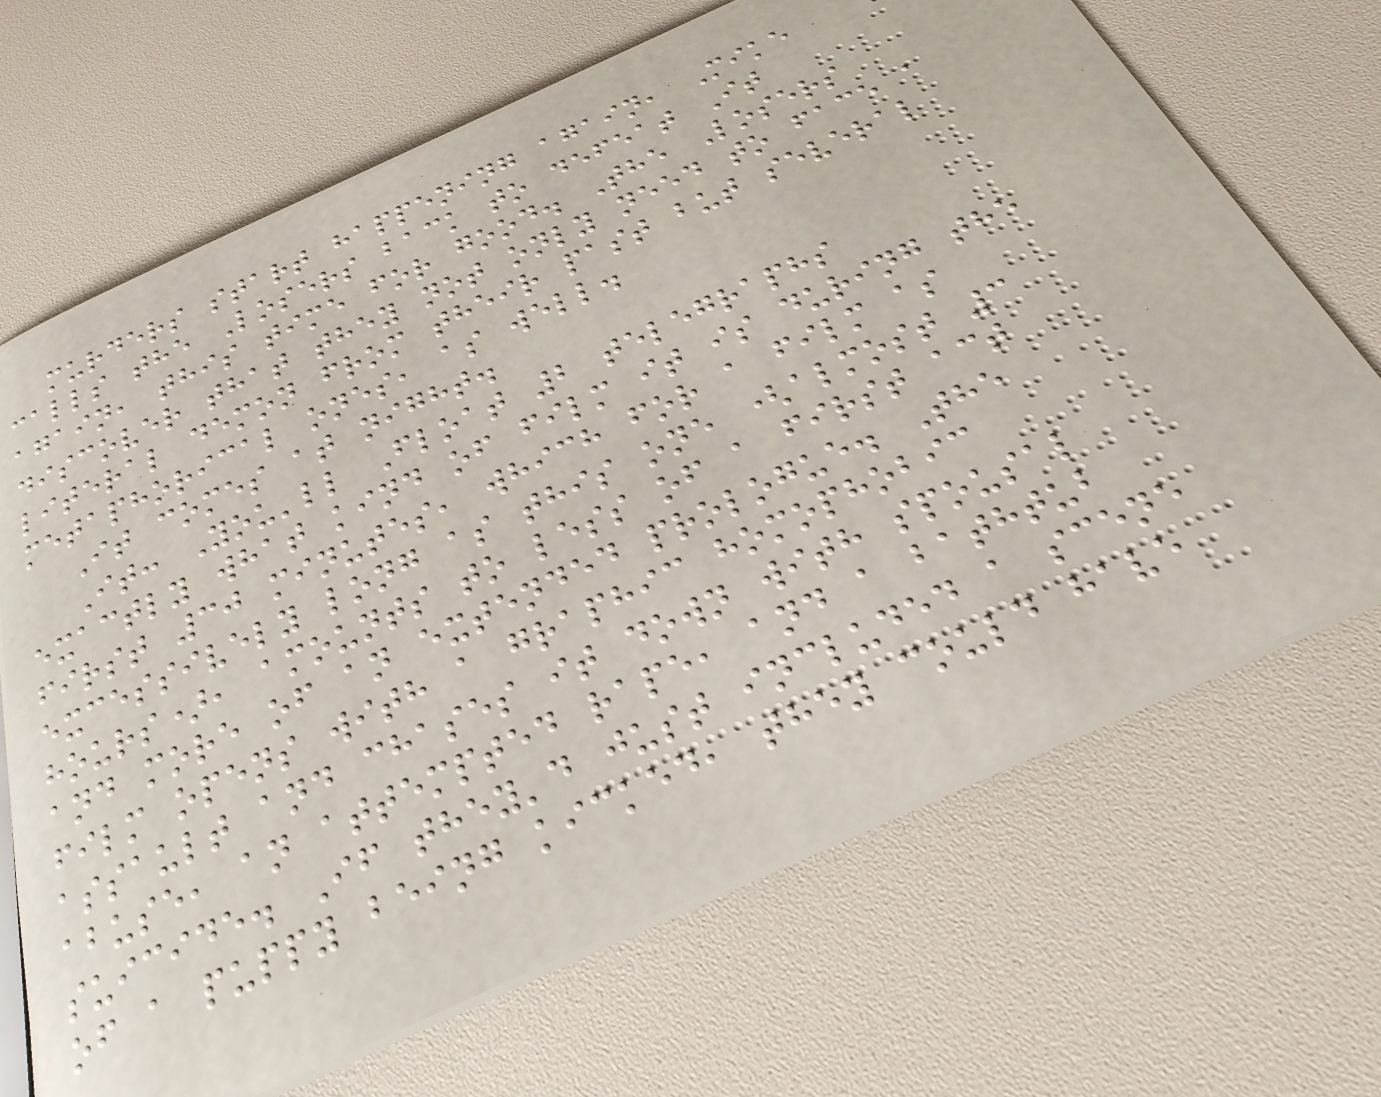murders start happening again, Mike
calls the Losers back to defeat It
again, this time for good. The Losers
discover that they not only need to face a
literal demon from their past but several
metaphorical ones, as well.
It comes at night.
It: You'll Float 2 telegraphs
exactly what kind of film it is during the
first 30 minutes, which for a film as
excessively long as this one (almost 3
hours), amounts to less of a first act
and more of an extended prologue. The
film opens with a graphic homophobic
assault and chases it down with spousal
abuse, an attempted rape, and a bathtub
suicide. If they'd just included a scene
of a puppy being kicked, they could have
